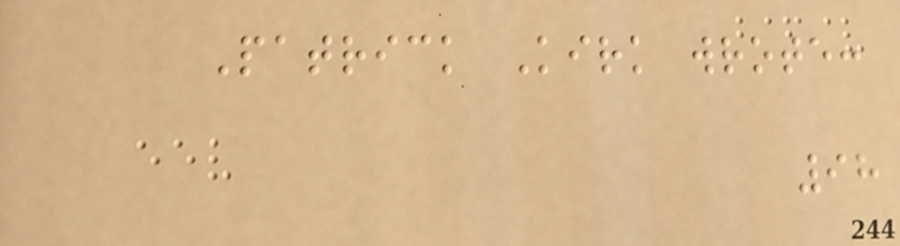Patrick Kirk wrote:
98
